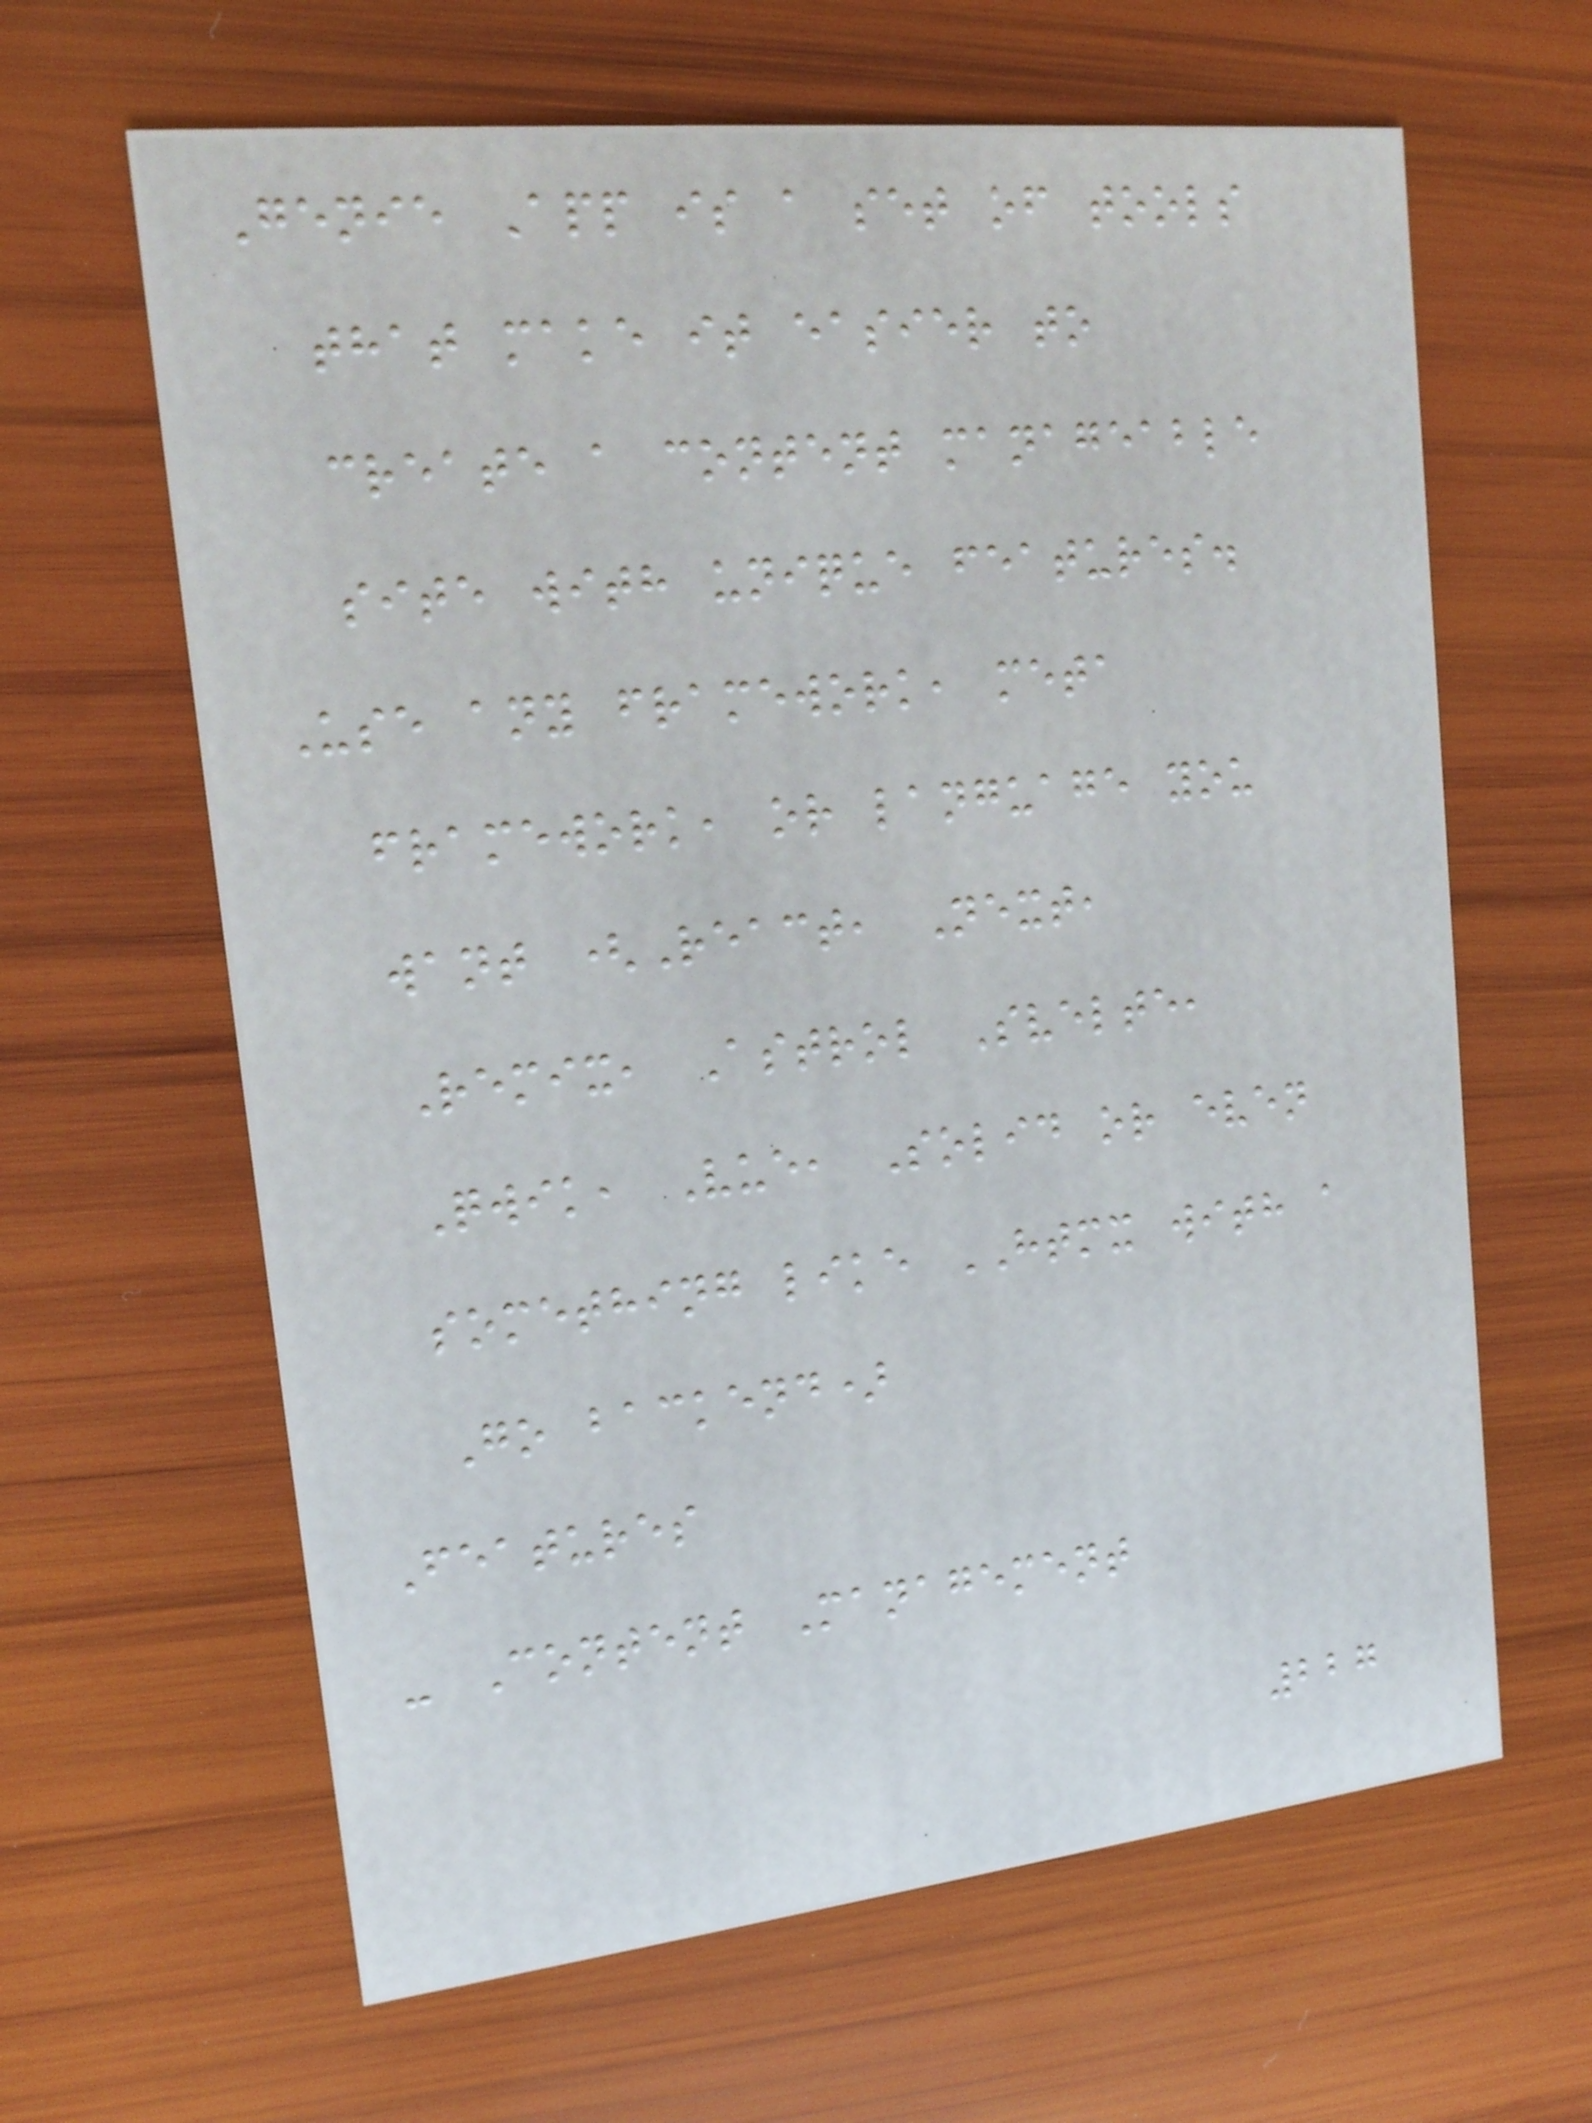Genie App is a set of tools
that make it easier to
create a content manageable
site with unique features.
Use any framework, meta
framework, or language you
want (React, Next,
Remix, Astrol Svelte,
Qwik, Vue, Solid or even
something like HTMX with a
Go backend)
Features
- Content Management
227
